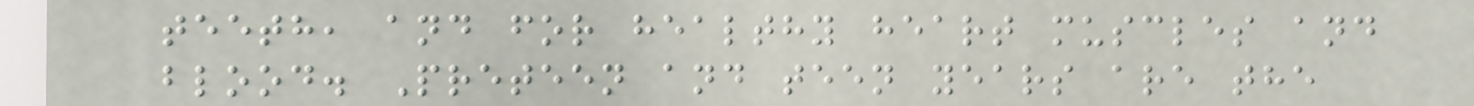teeth, and for healthy heart muscles and
blood. Preteen and teen years are the
